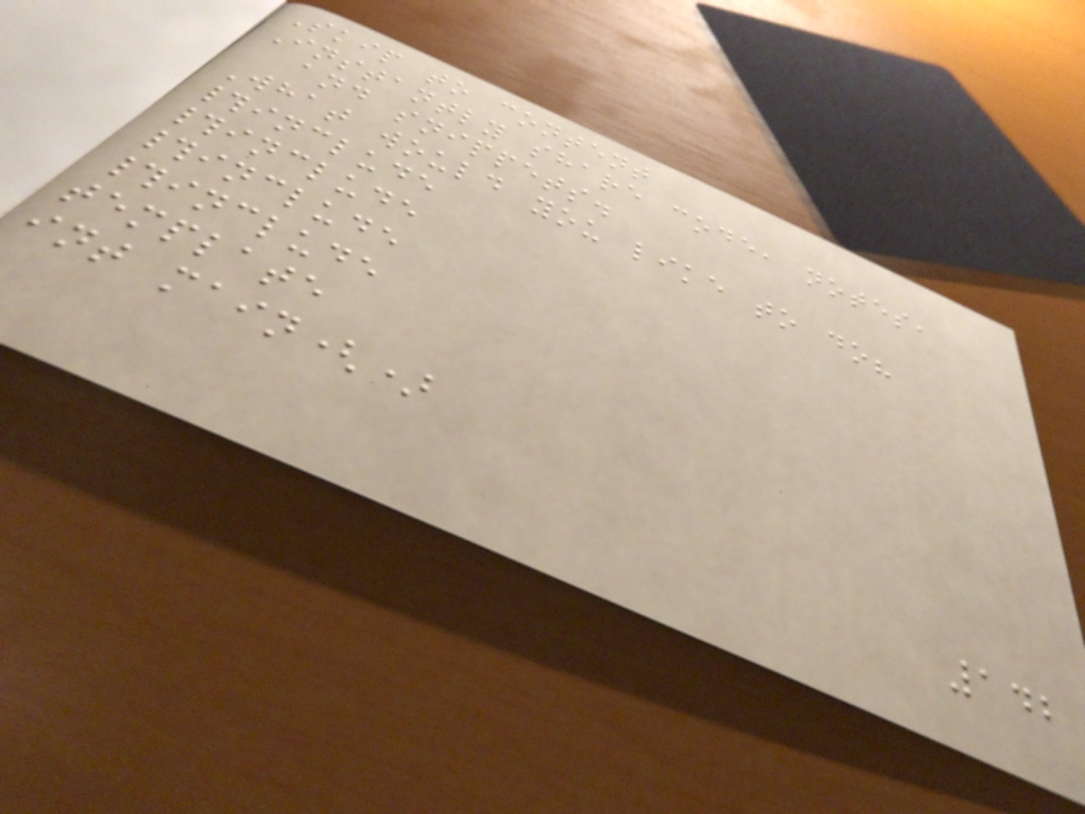Skip to content
Instantly share code, notes,
and snippets.
What would you like to do?
#include
#include
#include
#include
template
int main()
142
